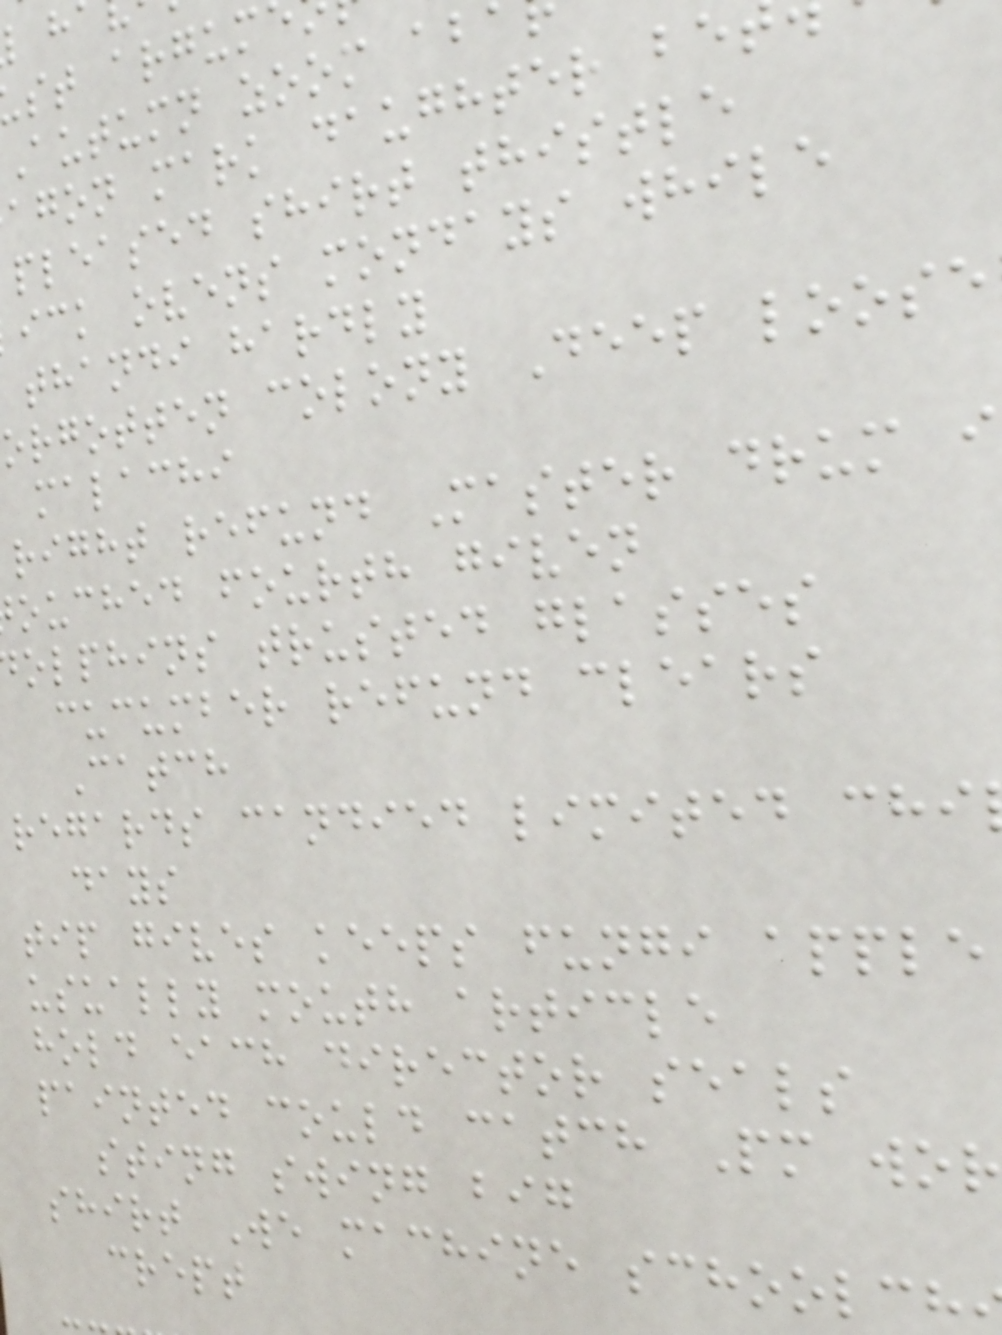st argum
Autumn zoom ab
agon mark daughter be
pleased shirt thistle
ick ovens mondays while
thandi hardly
orgotten colony Deep loose
malachi
right refund Master drum i
ouched fourth given
olphins trusted glasses
cucumber refund clears
Catch
regards candied limited chi
days
tip gives keeps fungi apple
usually mouth article
hold each director seals
painted could catch Pm wor
sting swing big
shirt We machine schoolch
crept
